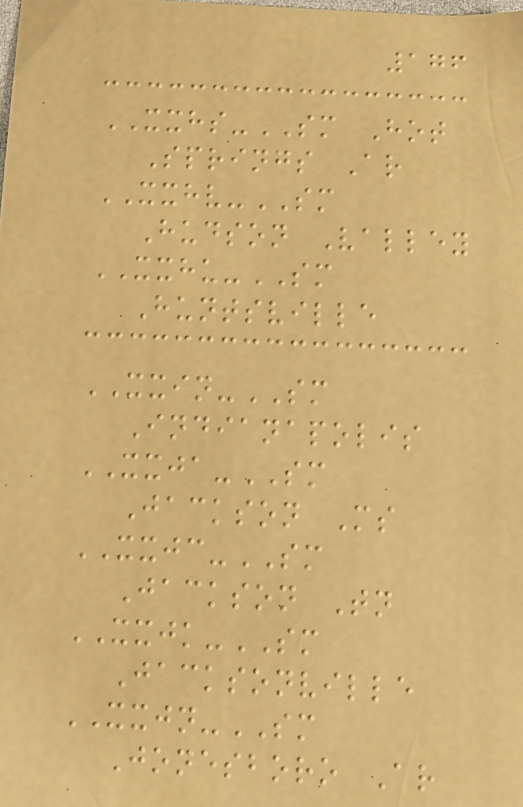176
XXHS-SM Hot
Springs Ar
XXHV-SM
Hudson Valley
XXHU-SM
Huntsville
XXIN-SM
Indianapolis
XXJA-SM
Jackson Ms
XXJC-SM
Jackson Tn
XXJK-SM
Jacksonville
XXJN-SM
Jonesboro Ar
